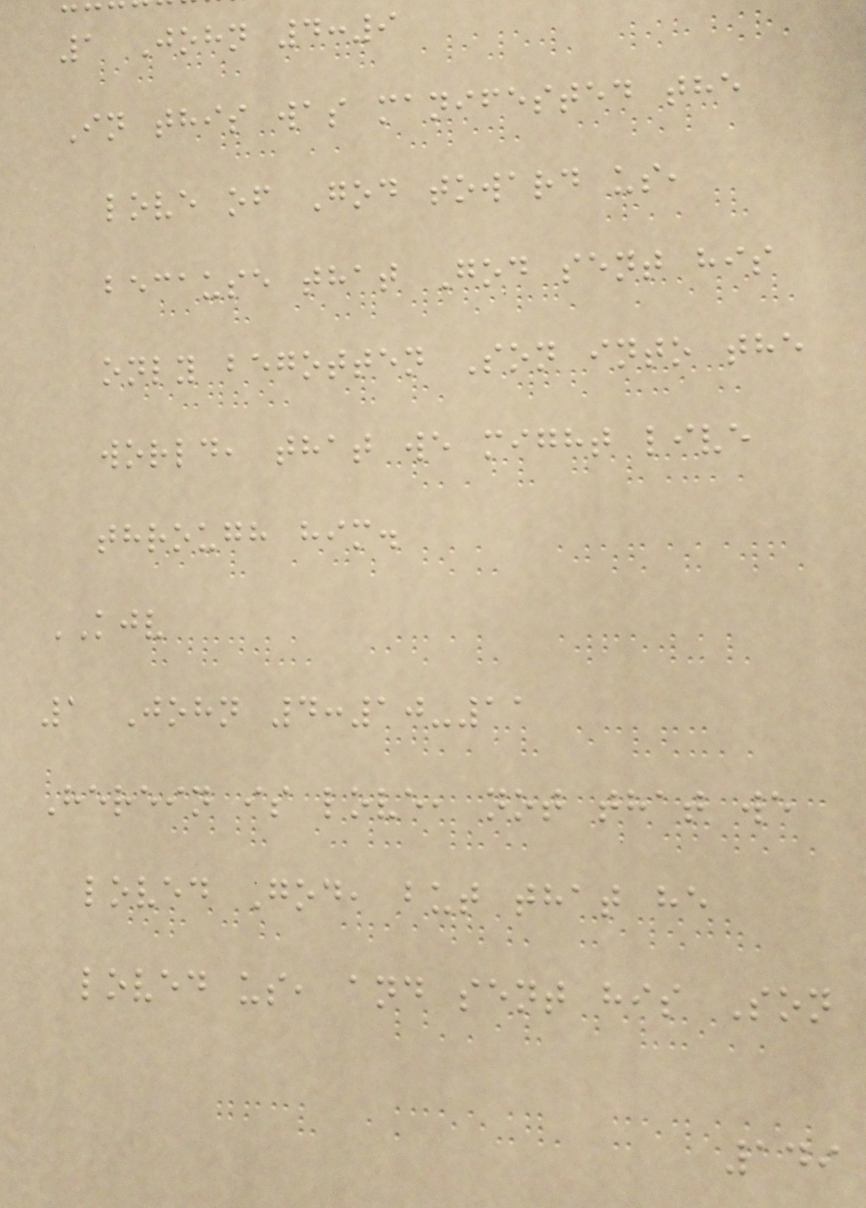1 John 4:9
In this was manifested the
love of God toward us,
because that God sent his
only begotten Son into the
world, that we might live
through him.
KJV
1 John 4:10-11
Herein is love, not that we
loved God, but that he
loved us, and sent his Son
149
